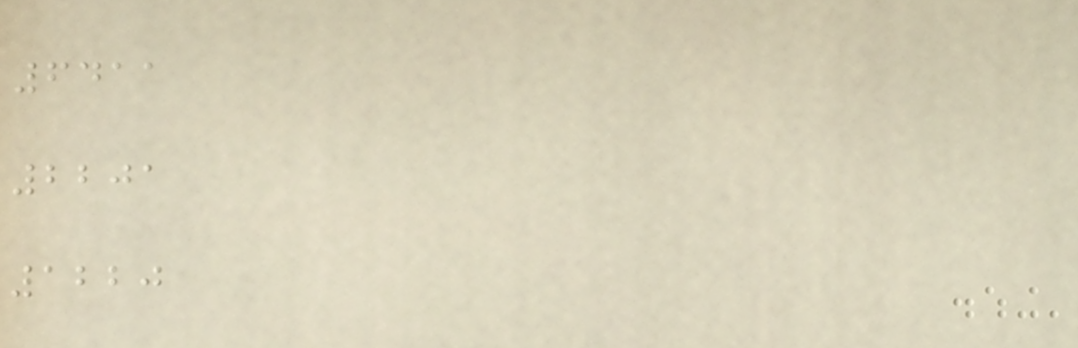6411
2201
1220
